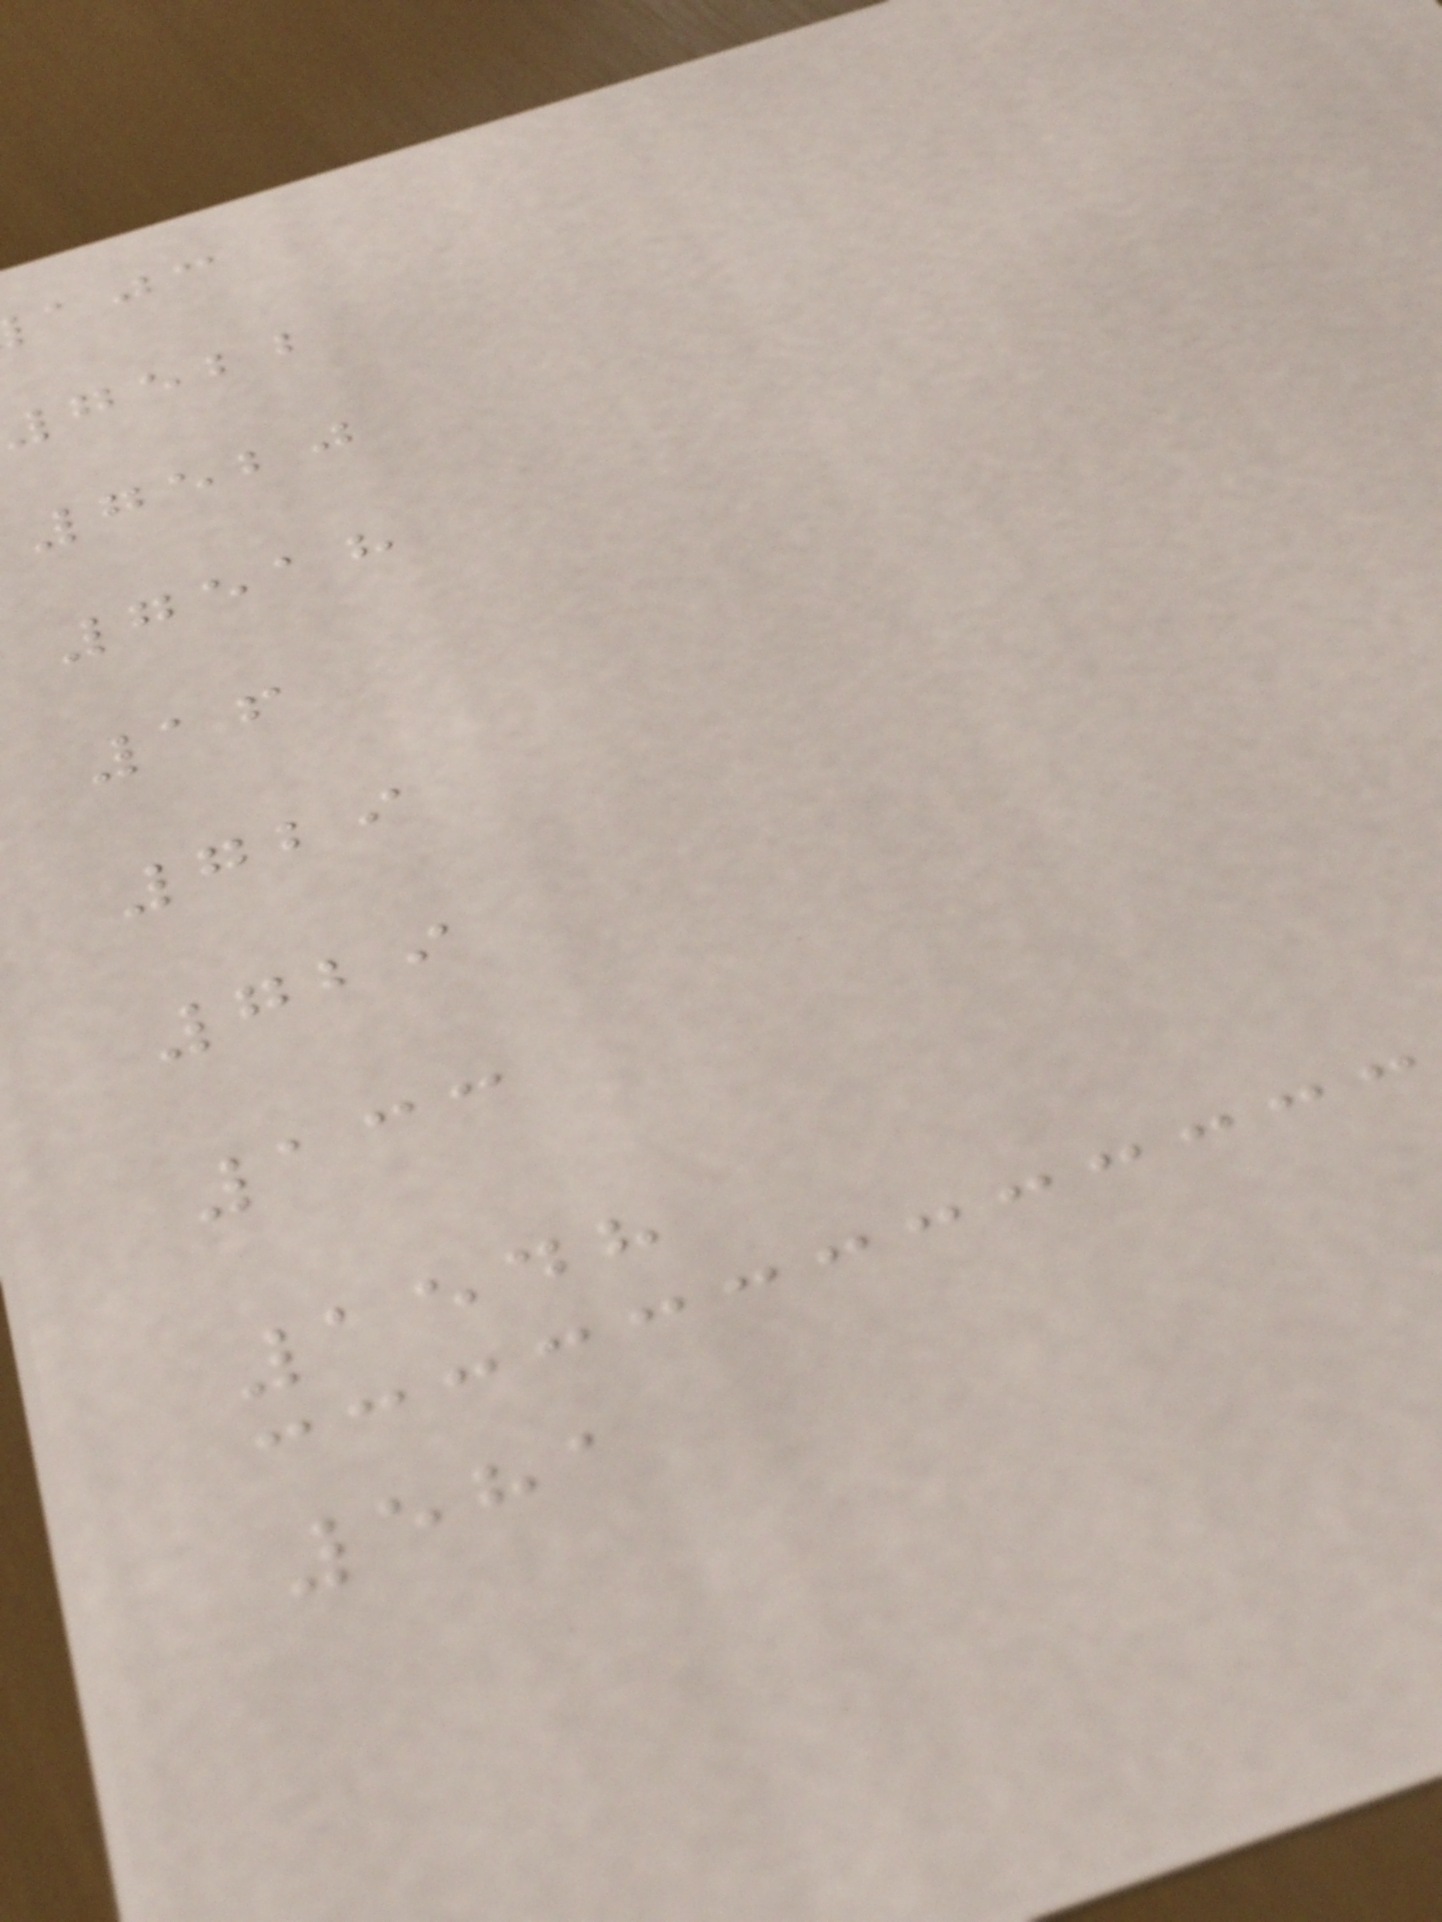7522
7520
7518
16
729
729
133
1548
581
